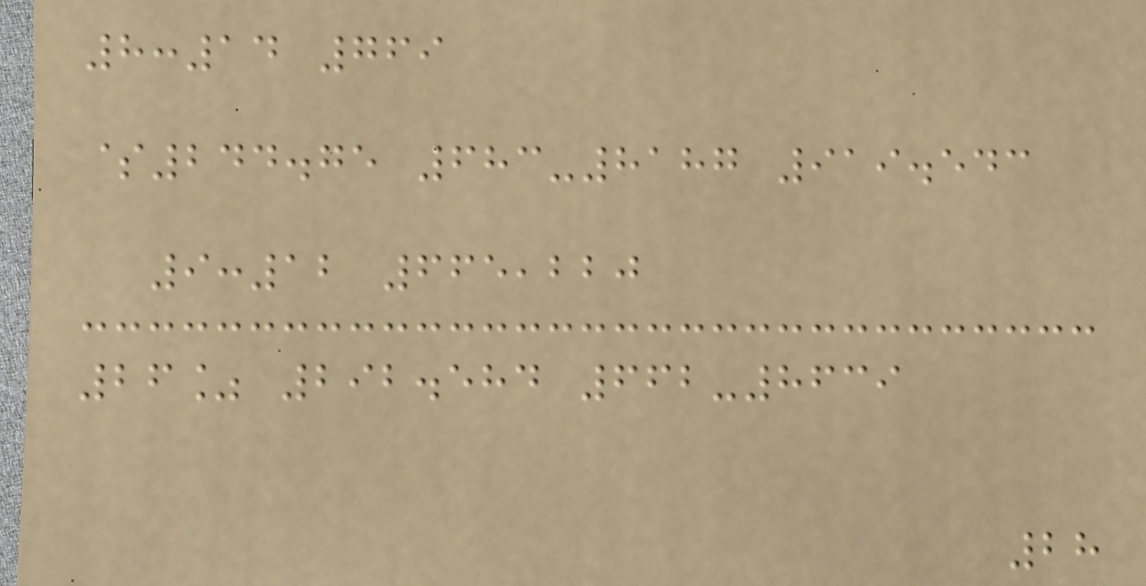8:14 769
$244.75 683-8187 919.543
9:12 665,220
26% 292.584 662-8639
28
